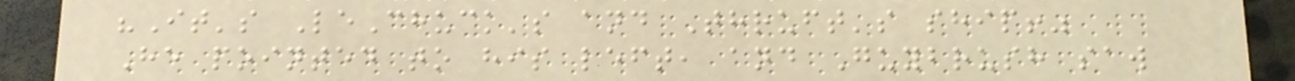"It's LeChuck's and Thruft's ship!"
He pointed to his left, and Guybrush saw
